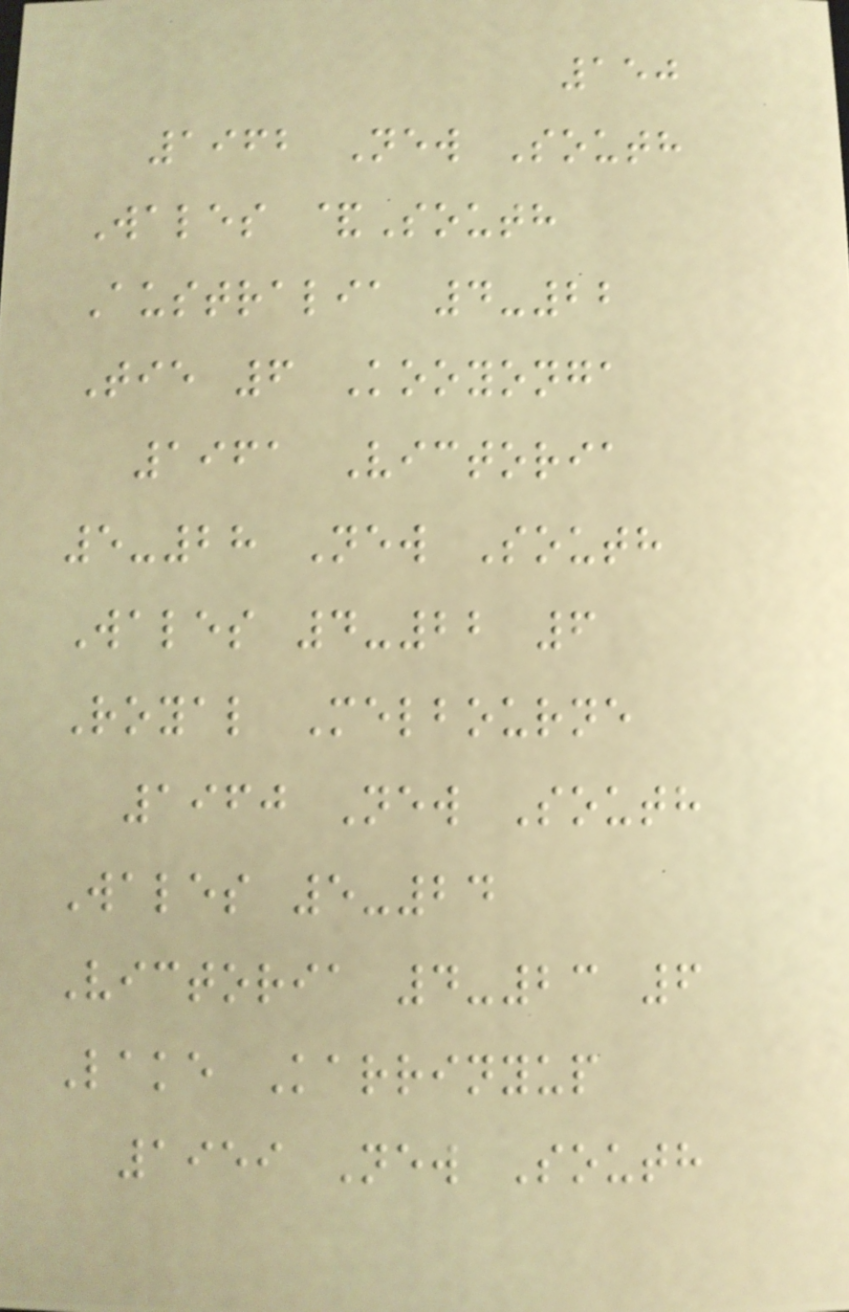150
1962 New South
Wales &South
Australia 4-22
Tie 6 Kooyonga
1961 Victoria
5-28 New South
Wales 4-22 6
Royal Melbourne
1960 New South
Wales 5-24
Victoria 4-23 6
Lake Karrinyup
1959 New South
